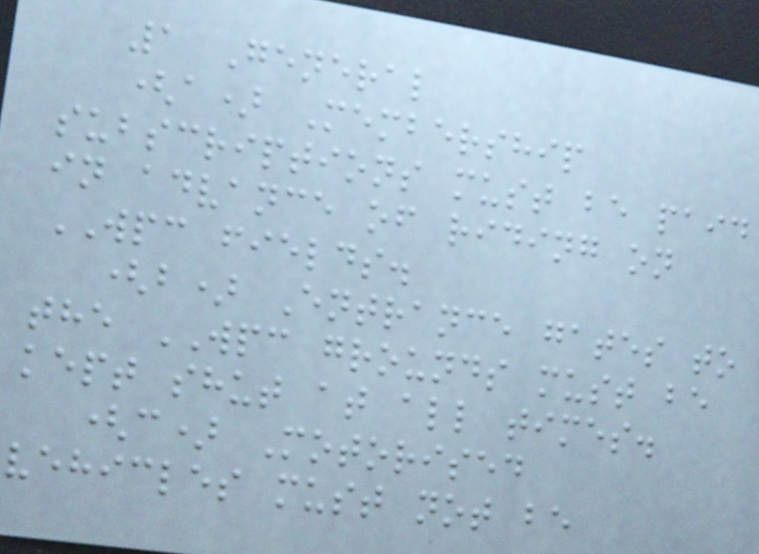1 General
(a) Membership
subscriptions must be paid
in advance of riding on
WPC fields.
(b) Entrance gates to
the WPC grounds must be
kept shut at all times.
(c) Motorised
vehicles must not be
